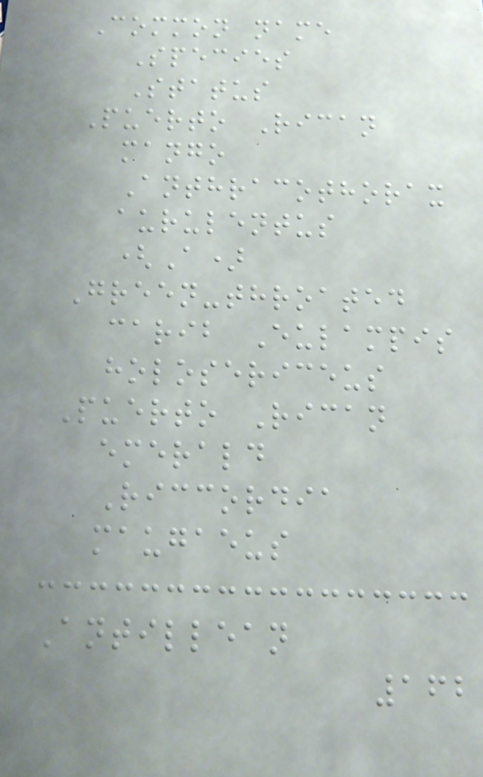Common name
Species
Status
Puerto Rican
mango
Anthracothorax
aurulentus
(A)
Green-throated
carib Eulampis
holosericeus
Puerto Rican
emerald
Riccordia
maugaeus
Antillean
162
